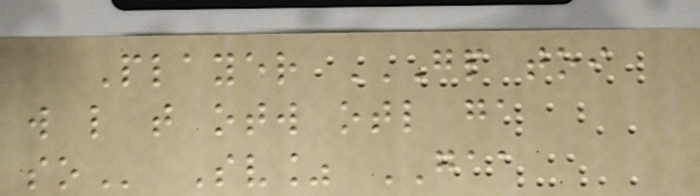Player GP TOI
W L T OTW OTL GA
SO Sv% GAA
